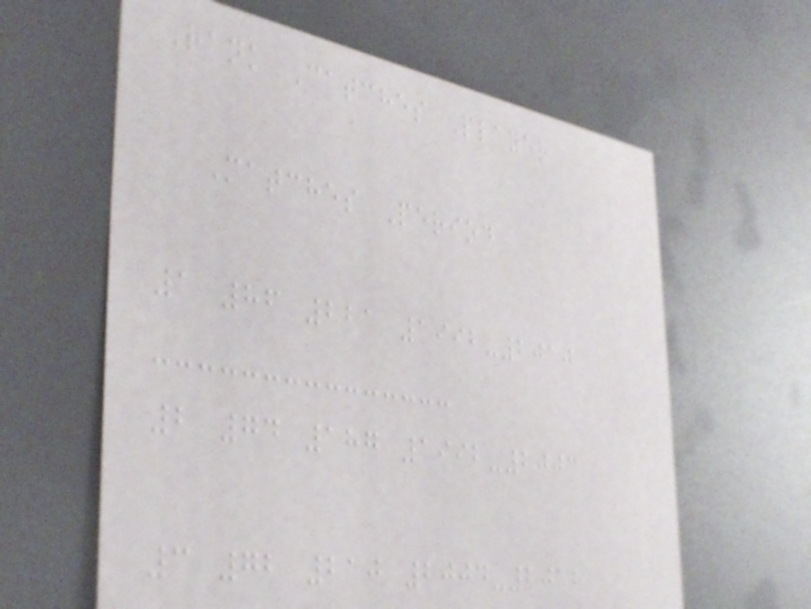Rank Catches Player
Matches Period
1 86 221 1992-2010
2 74 187 1992-2003
3 72 210 2004-2018
